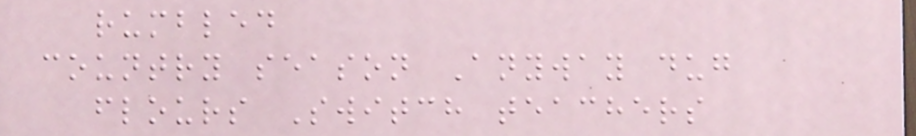rumbled
country season Anyway dug
flours Switch teachers
